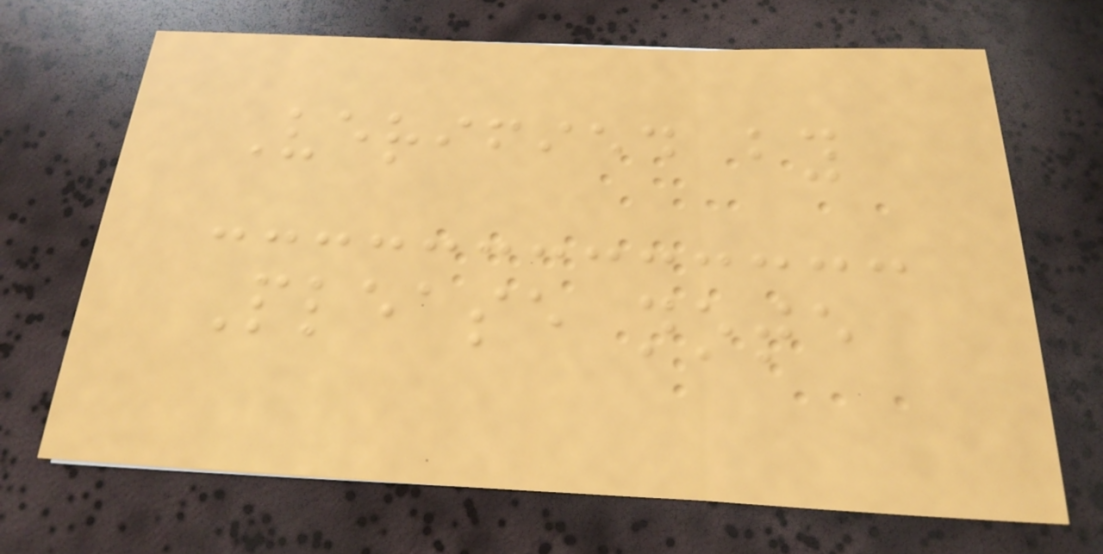Verified by
Please note
